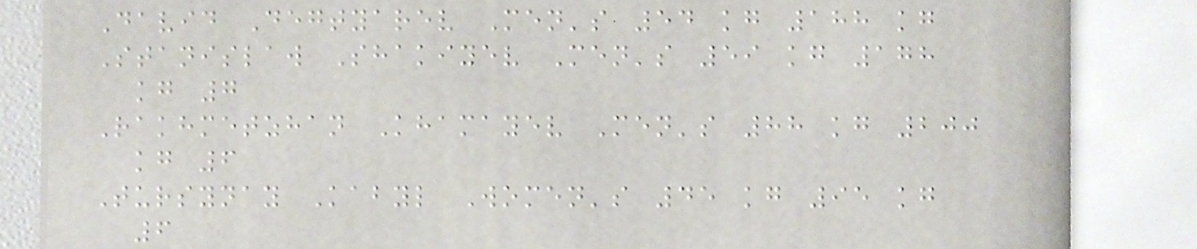David Degtyarev Men's 54 kg 188 kg
Stanislaw Shakiyev Men's 59 kg 178
kg 7
Rakhmetzhan Khamayev Men's 88 kg 200
kg 6
Tursynay Kabyl Women's 45 kg 95 kg
6
